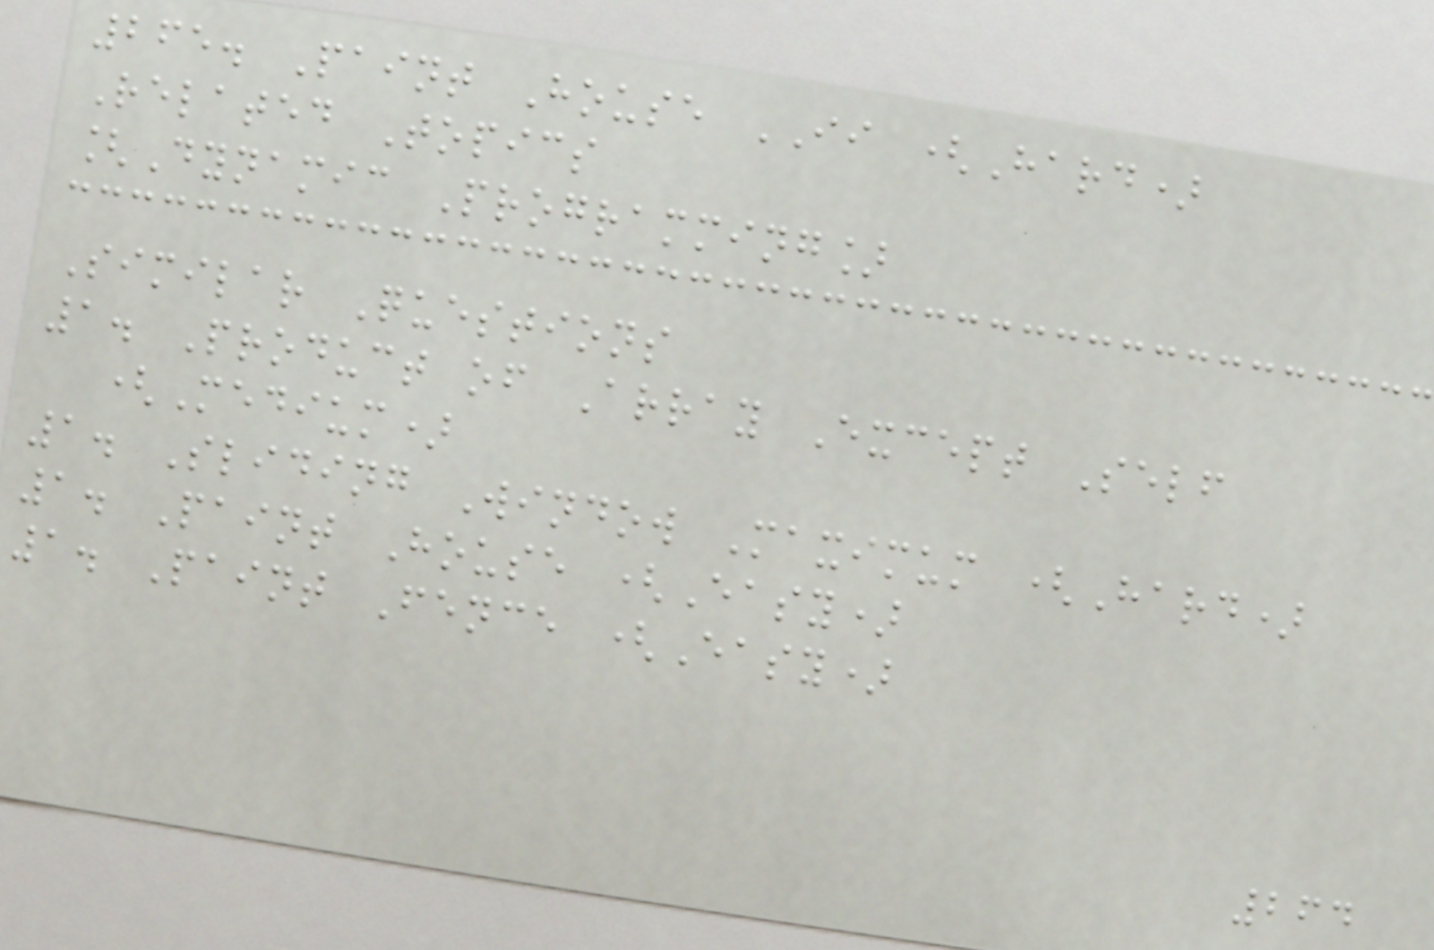265. Paint House II (Hard)
Related Topics
[Dynamic Programming]
Similar Questions
1. Product of Array Except Self
(Medium)
1. Sliding Window Maximum (Hard)
1. Paint House (Easy)
1. Paint Fence (Easy)
264
